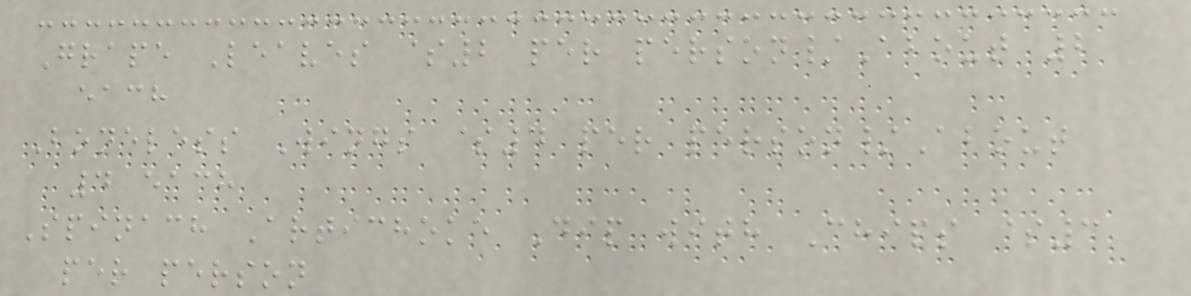Grape Leaves $2 per person/About 2
each
Boneless Wings $4 per person/About
4 each
Spinach Artichoke Dip with Chips $3
per person
